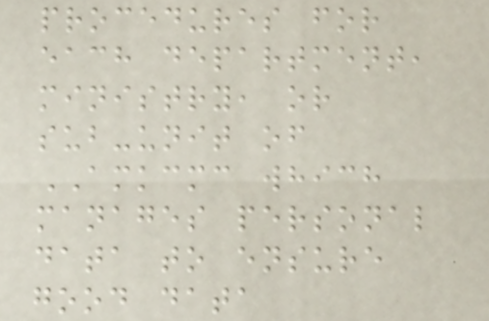procedures for
each department,
ministry, or
sub-unit of
AMKCMC which
manages personal
data to ensure
good data
